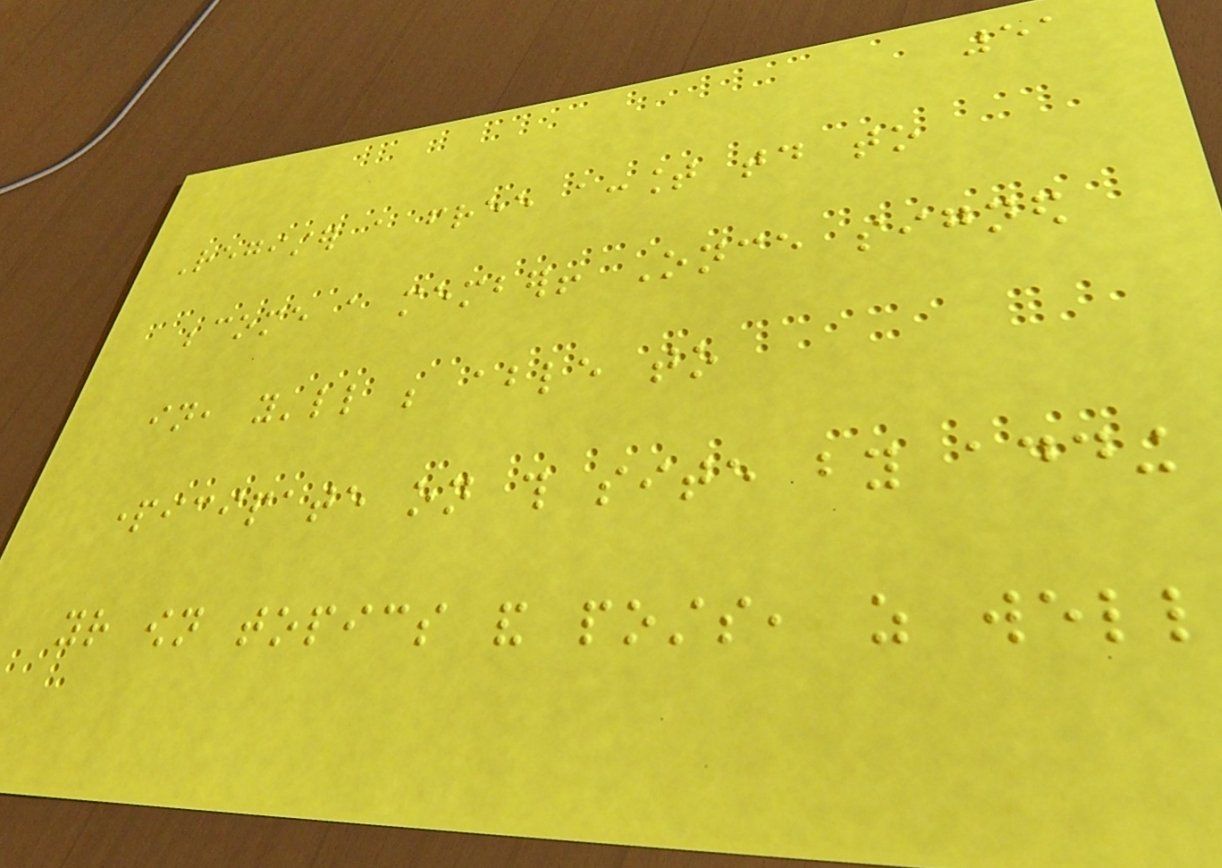51
Register a free account today to
become a member! Once signed
in, you'll be able to
participate on this site by adding
your own topics and posts, as well
